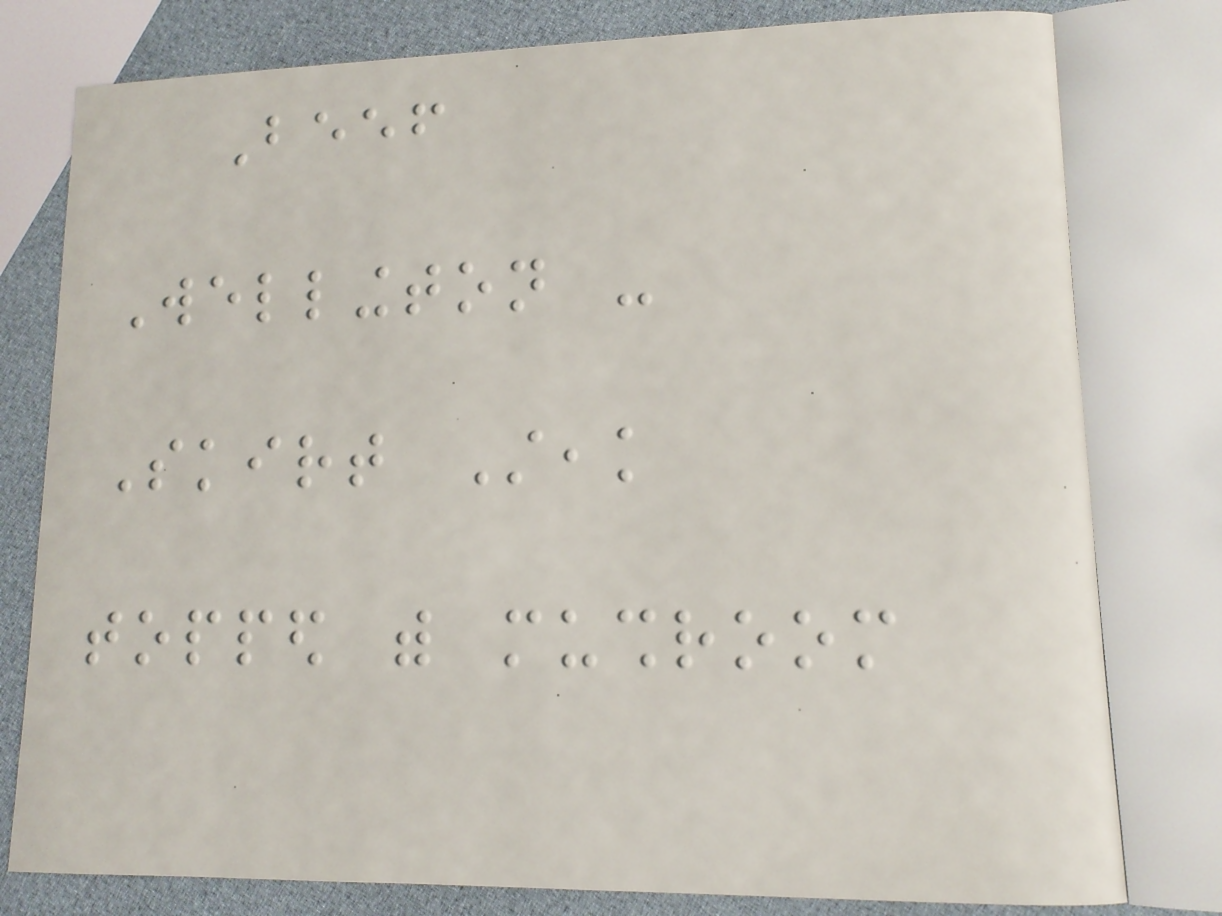Beef
Wellington -
Skirt Steak
topped with mushroom
